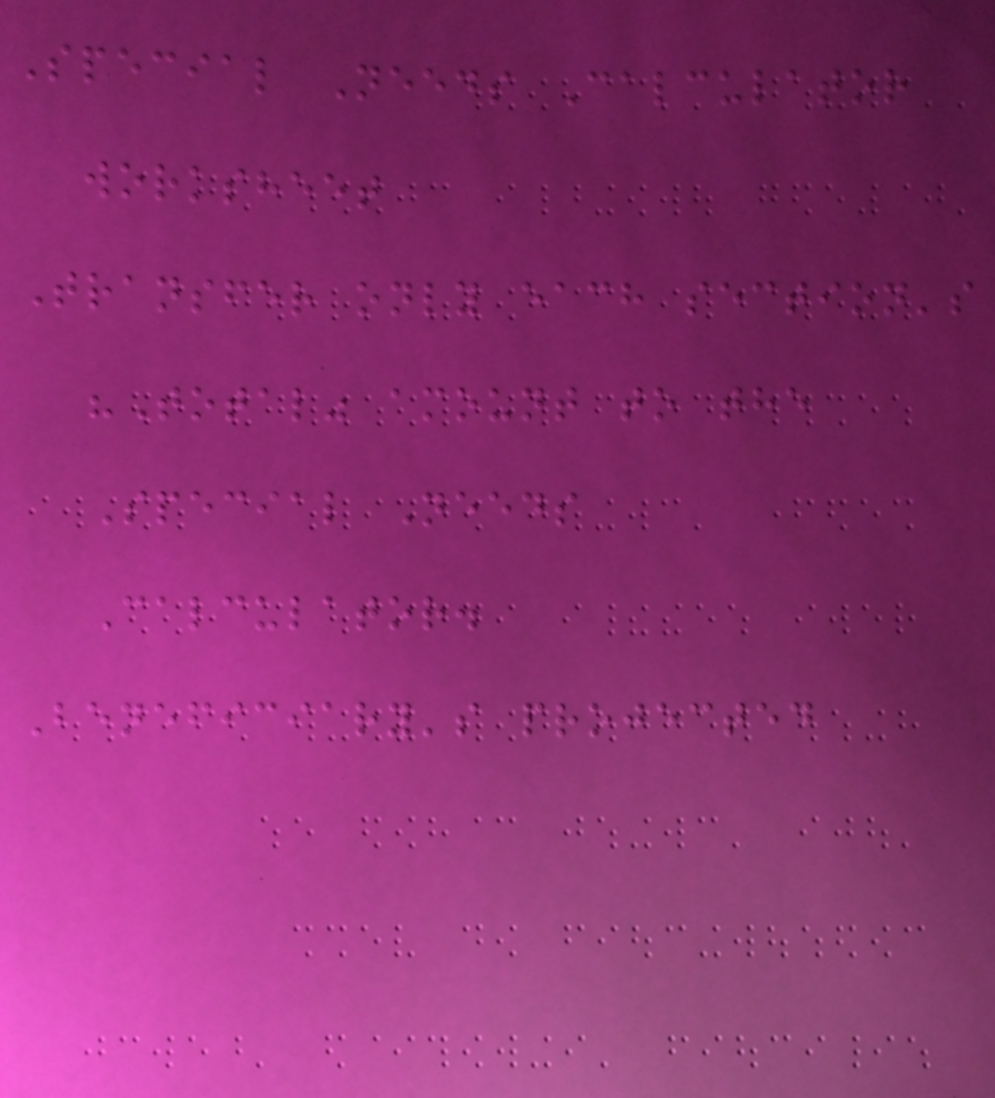Special Needs Calculator
worksheet
Transfer only each section's
"Total" amount to the
Special Needs
Calculator.
Beneficiary's projected
